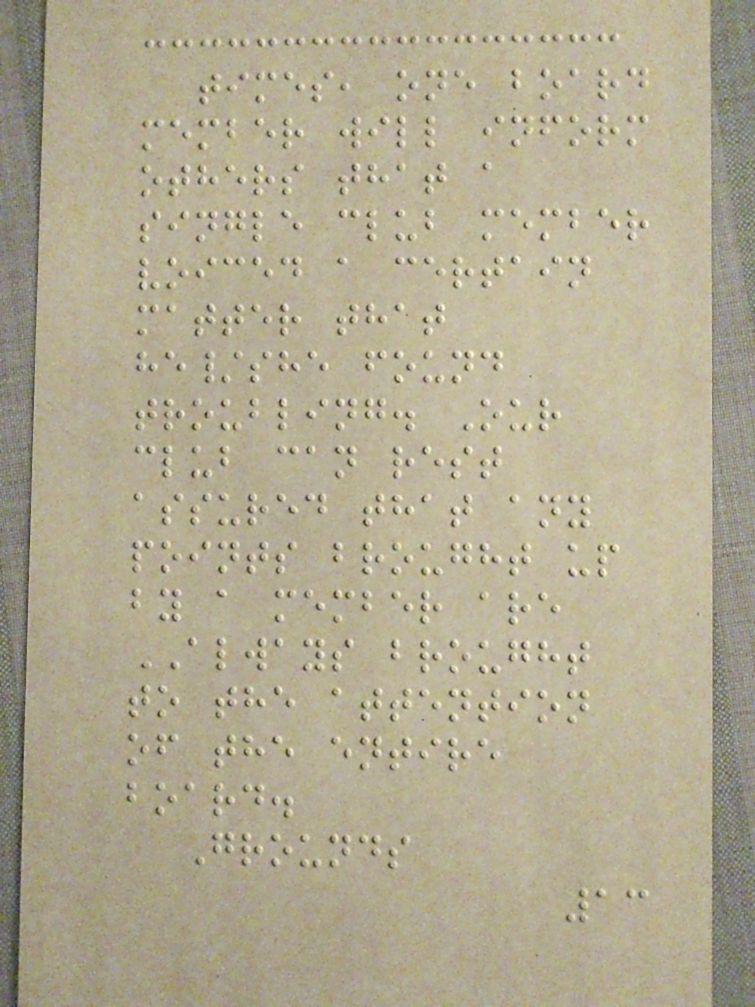times, one board
member will inform
others that a
single club member
voiced a certain
matter that
he/she found
troubling. Our
club can rest
assured that any
points brought up
by a member are
ALWAYS brought
to the attention
of the entire
board.
Grounds
13
